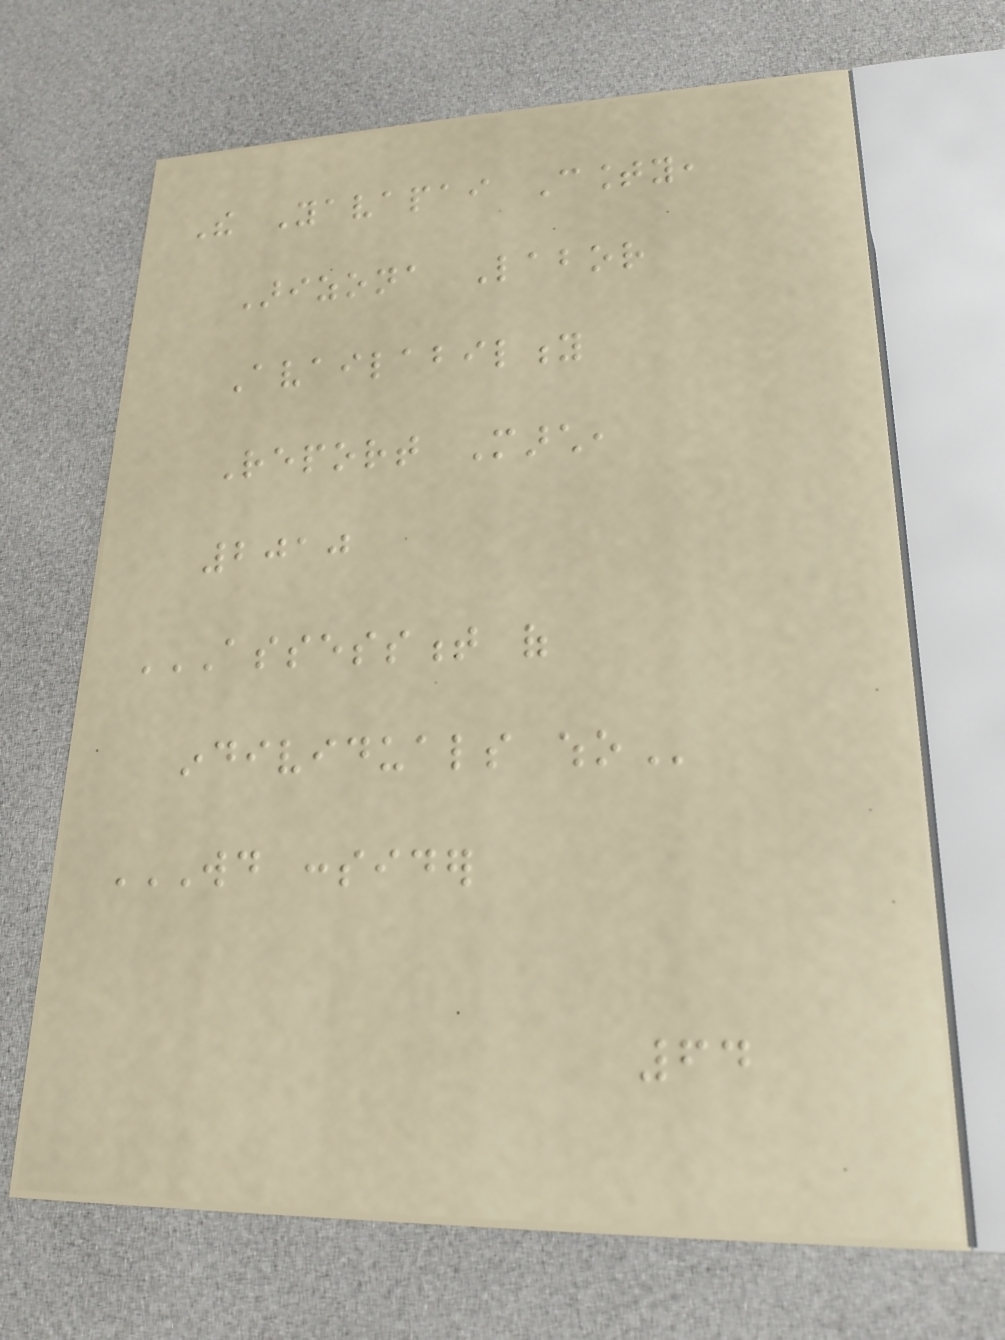The Yavapai County,
Arizona Labor
Availability
Report March,
2010
ASSESSMENT OF
INDIVIDUALS WHO
WOULD CONSIDER
64
